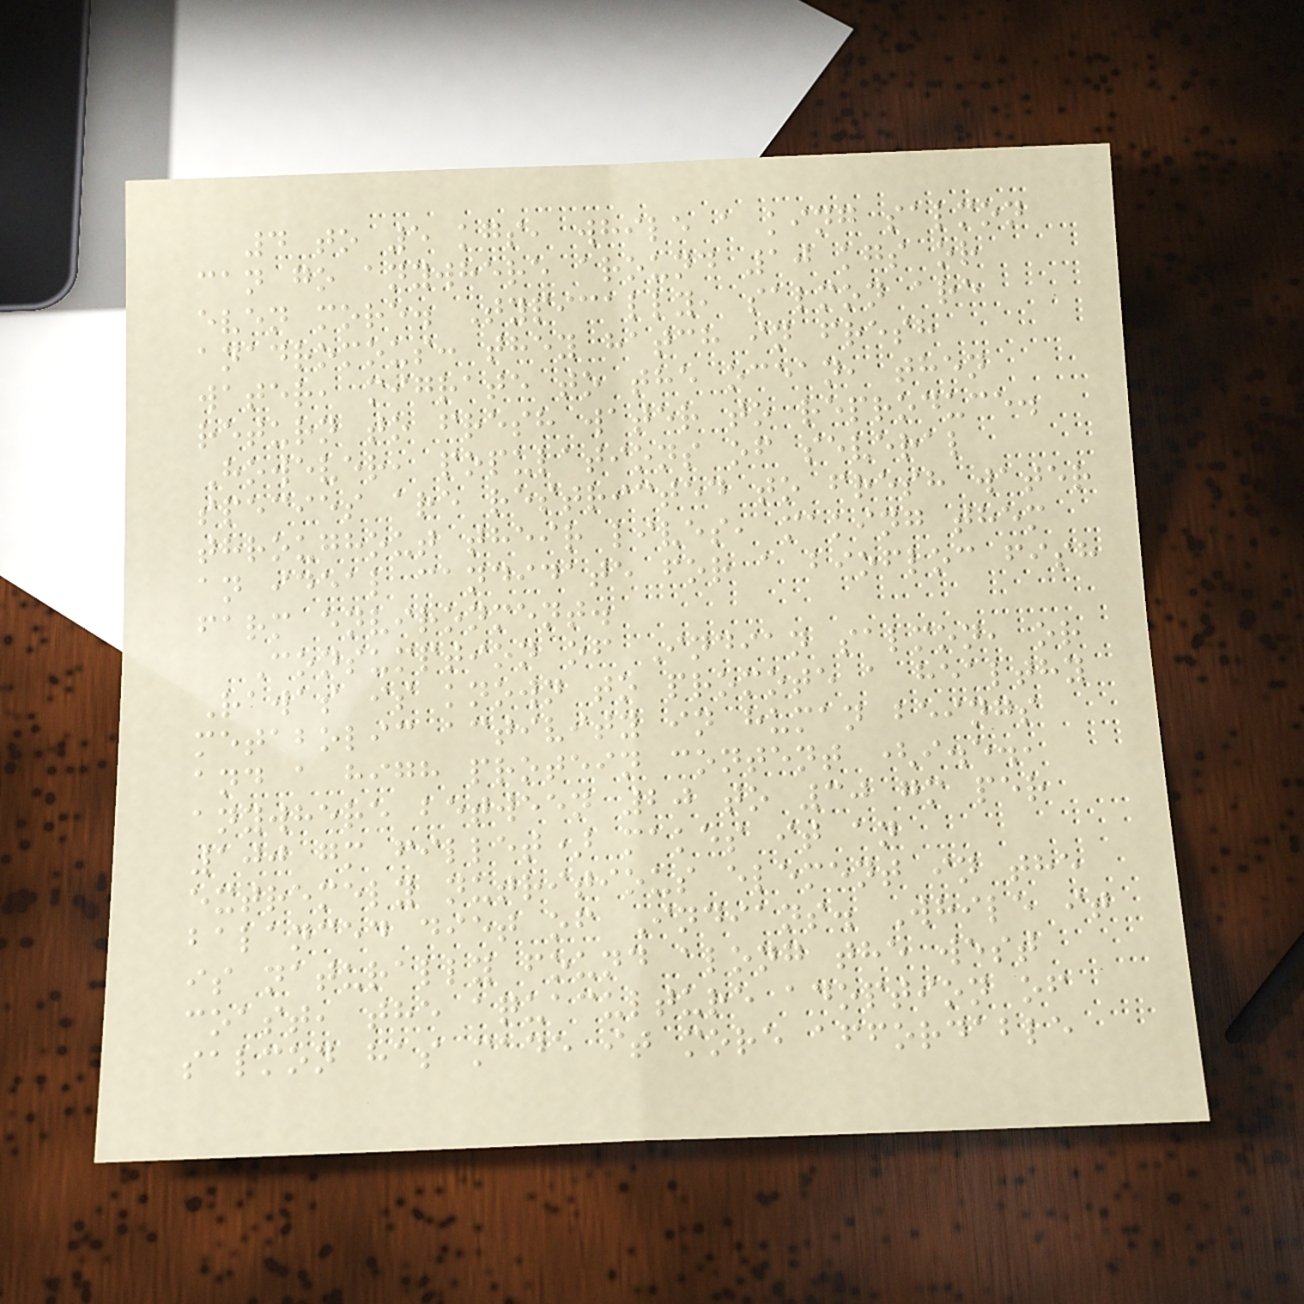4 to 5 kgs, while a king salmon
can go anywhere around 10 kgs or
even more. Typically, salmon are
anadromous: they hatch in fresh
water, migrate to the ocean, then
return to fresh water to reproduce.
However, populations of several
species are restricted to fresh water
throughout their lives, making them
an ideal candidate for a biofloc fish
farm environment.
Consumption of Indian salmon, or
Rawas is known to promote a healthy
metabolic activity in human beings
and a high protein content (i.e.,
anywhere between 20 to 30 gm per
100 gm fillet) makes it an
extremely nutritious element in the
balanced diet of Indians. While it
is naturally found along the west
coast, the aquaculture adoption of
salmon has made it more affordable
